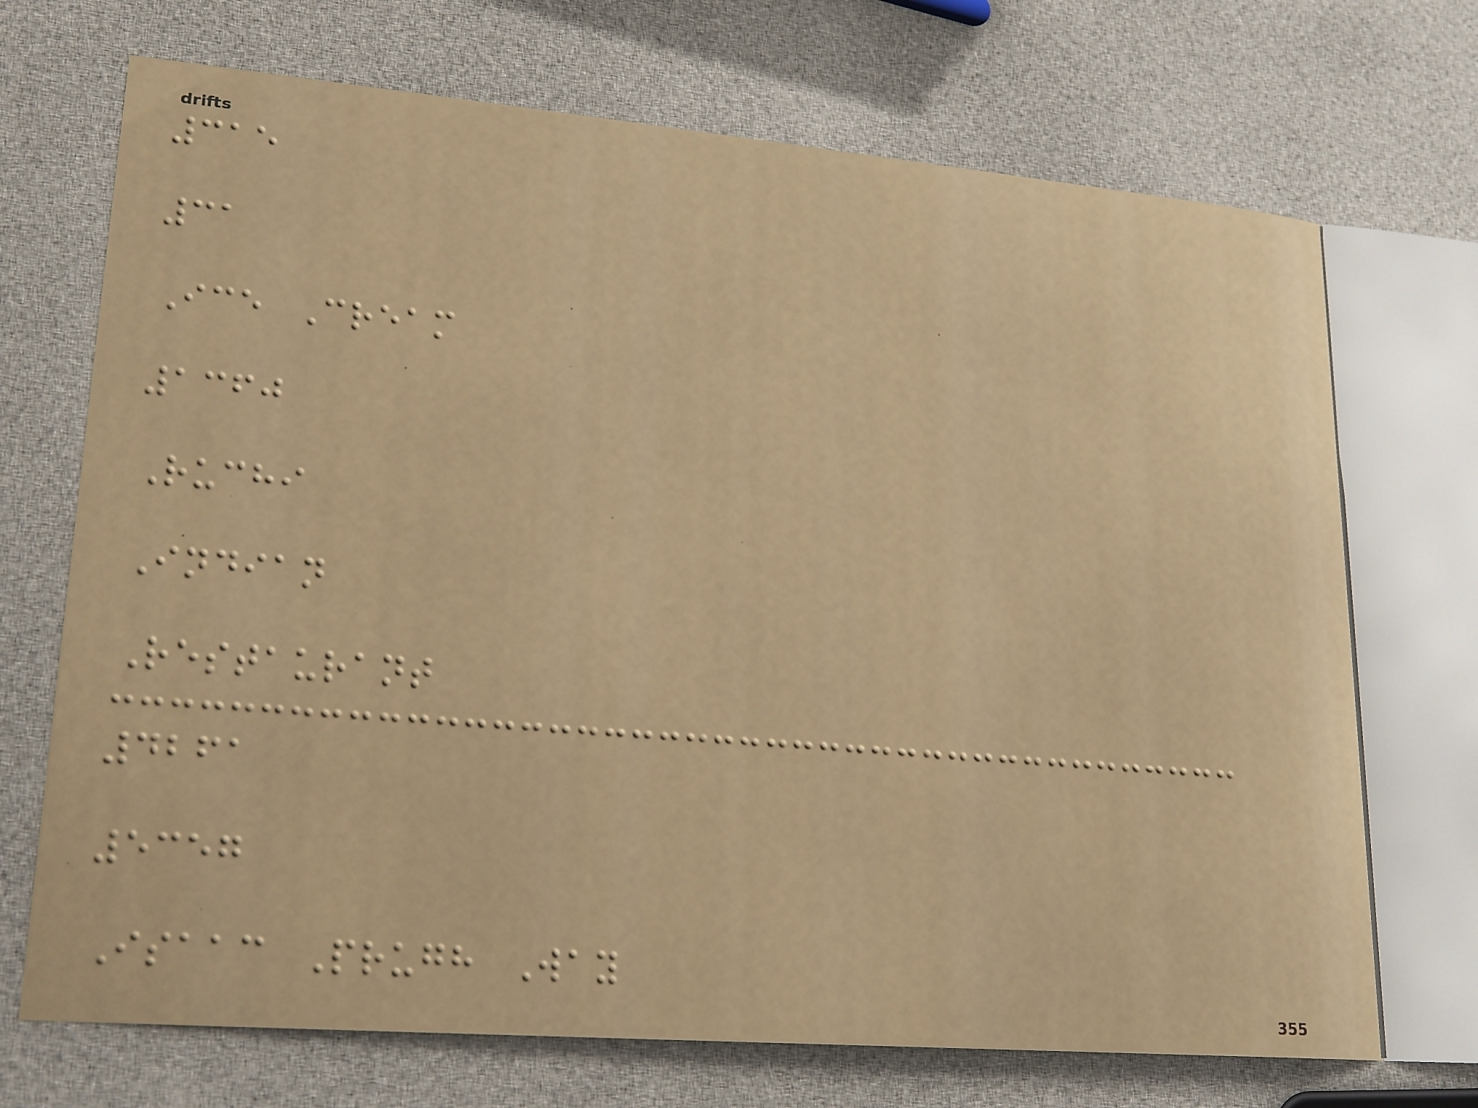315
31
Ice Cream
1360
Ruchi
Indian
Restaurant
4261
5357
Isaac Prugh Way
